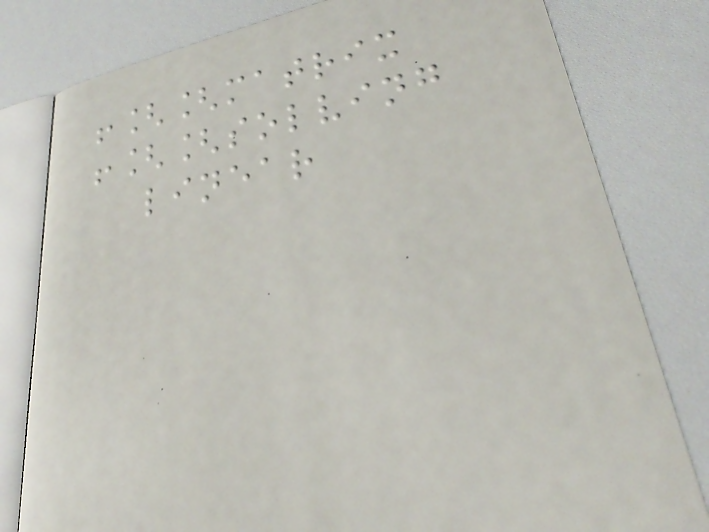![[matrix
![[solving
linear
